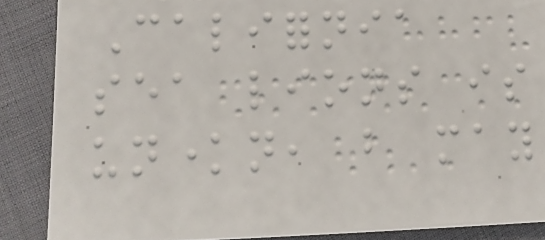California
sea lions is
unknown, but may
